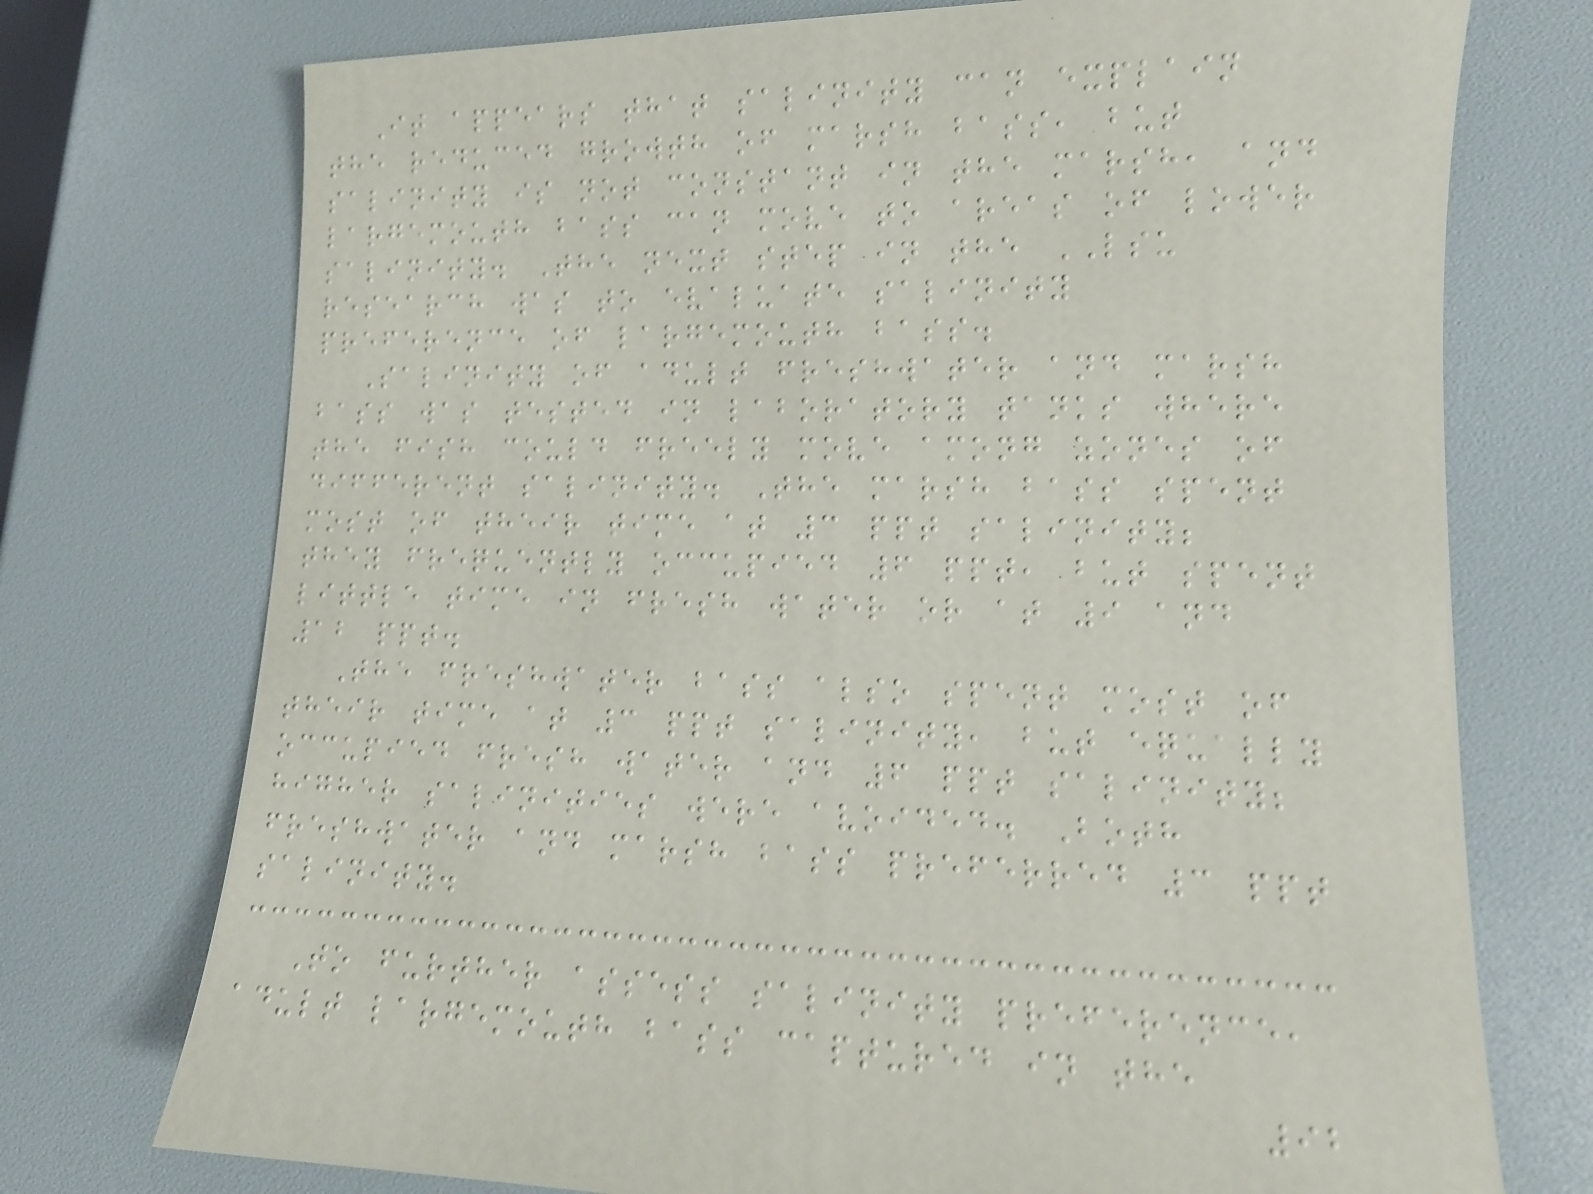It appears that salinity can explain
the reduced growth of marsh bass, but
salinity is not constant in the marsh, and
largemouth bass can move to areas of lower
salinity. The next step in the LSU
research was to evaluate salinity
preference of largemouth bass.
Salinity of adult freshwater and marsh
bass was tested in laboratory tanks where
the fish could freely move among zones of
different salinity. The marsh bass spent
most of their time at 3 ppt salinity;
they frequently occupied 6 ppt, but spent
little time in fresh water or at 9 and
12 ppt.
The freshwater bass also spent most of
their time at 3 ppt salinity, but equally
occupied fresh water and 6 ppt salinity;
higher salinities were avoided. Both
freshwater and marsh bass preferred 3 ppt
salinity.
To further assess salinity preference,
adult largemouth bass captured in the
92
